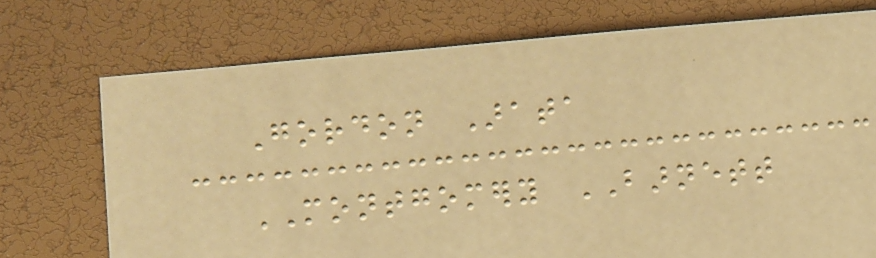Gordon Arata
MONTGOMERY BARNETT
